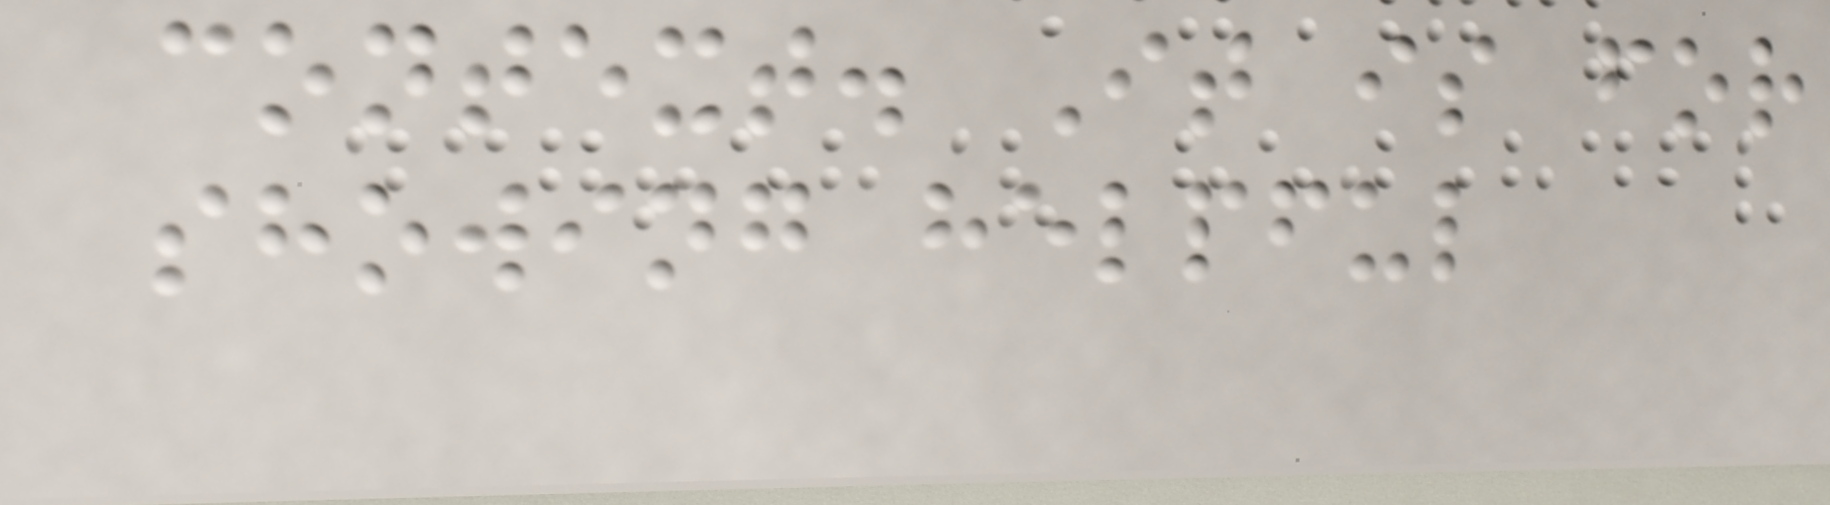context. It is for
showing helpful
